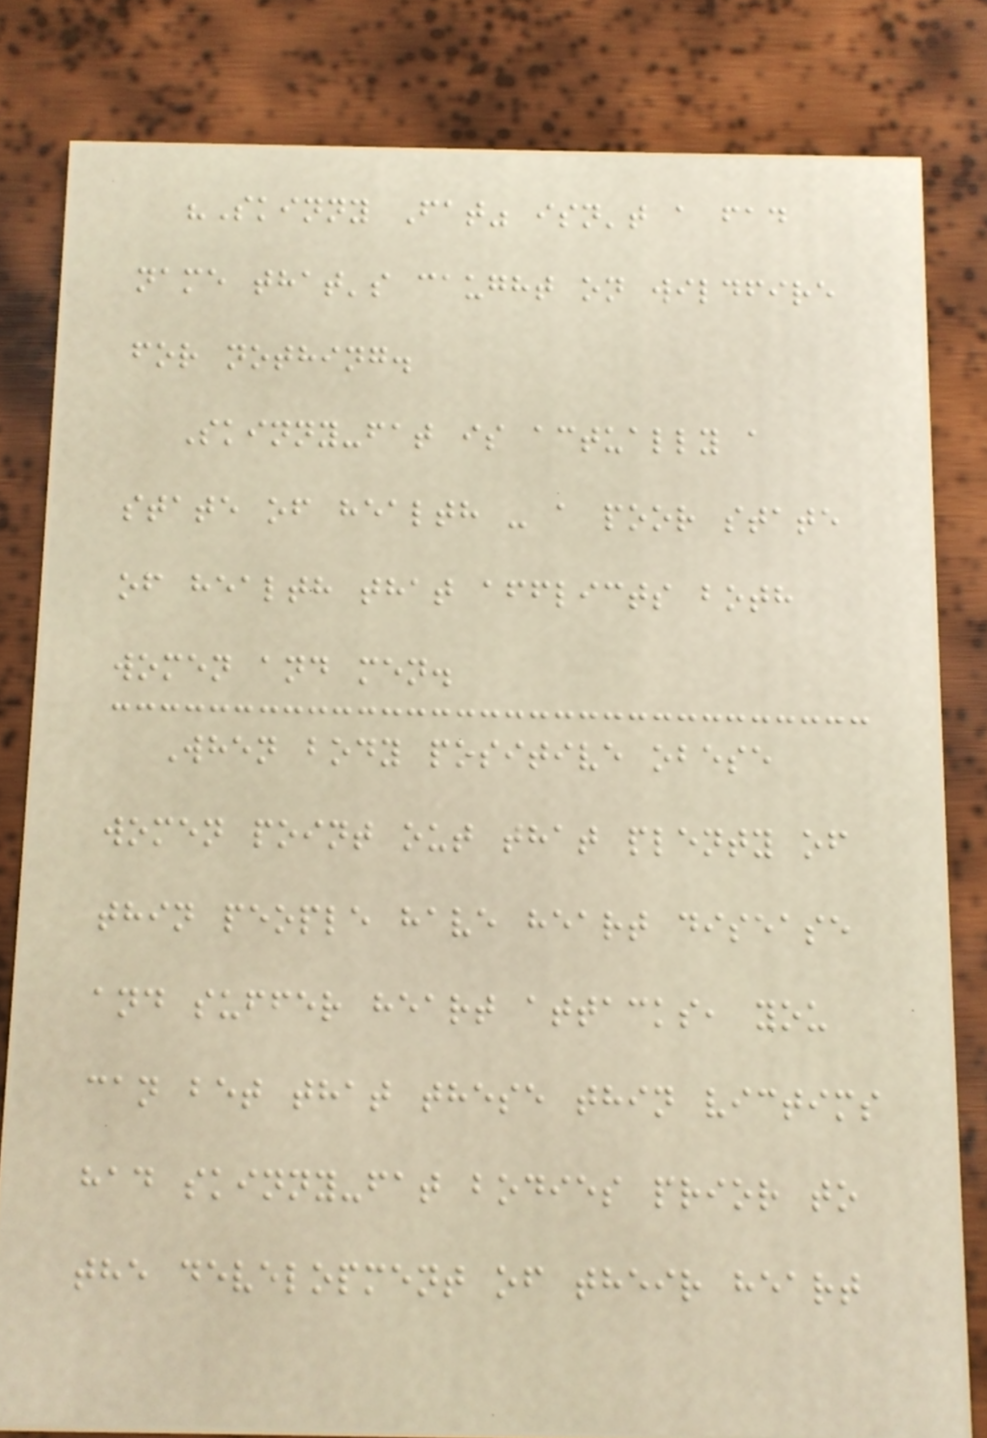"Skinny Fat" isn't a fad
name that's caught on wildfire
for nothing.
Skinny-fat is actually a
state of health - a poor state
of health that afflicts both
women and men.
When body positive obese
women point out that plenty of
thin people have heart disease
and suffer heart attacks, you
can bet that these thin victims
had skinny-fat bodies prior to
the development of their heart
